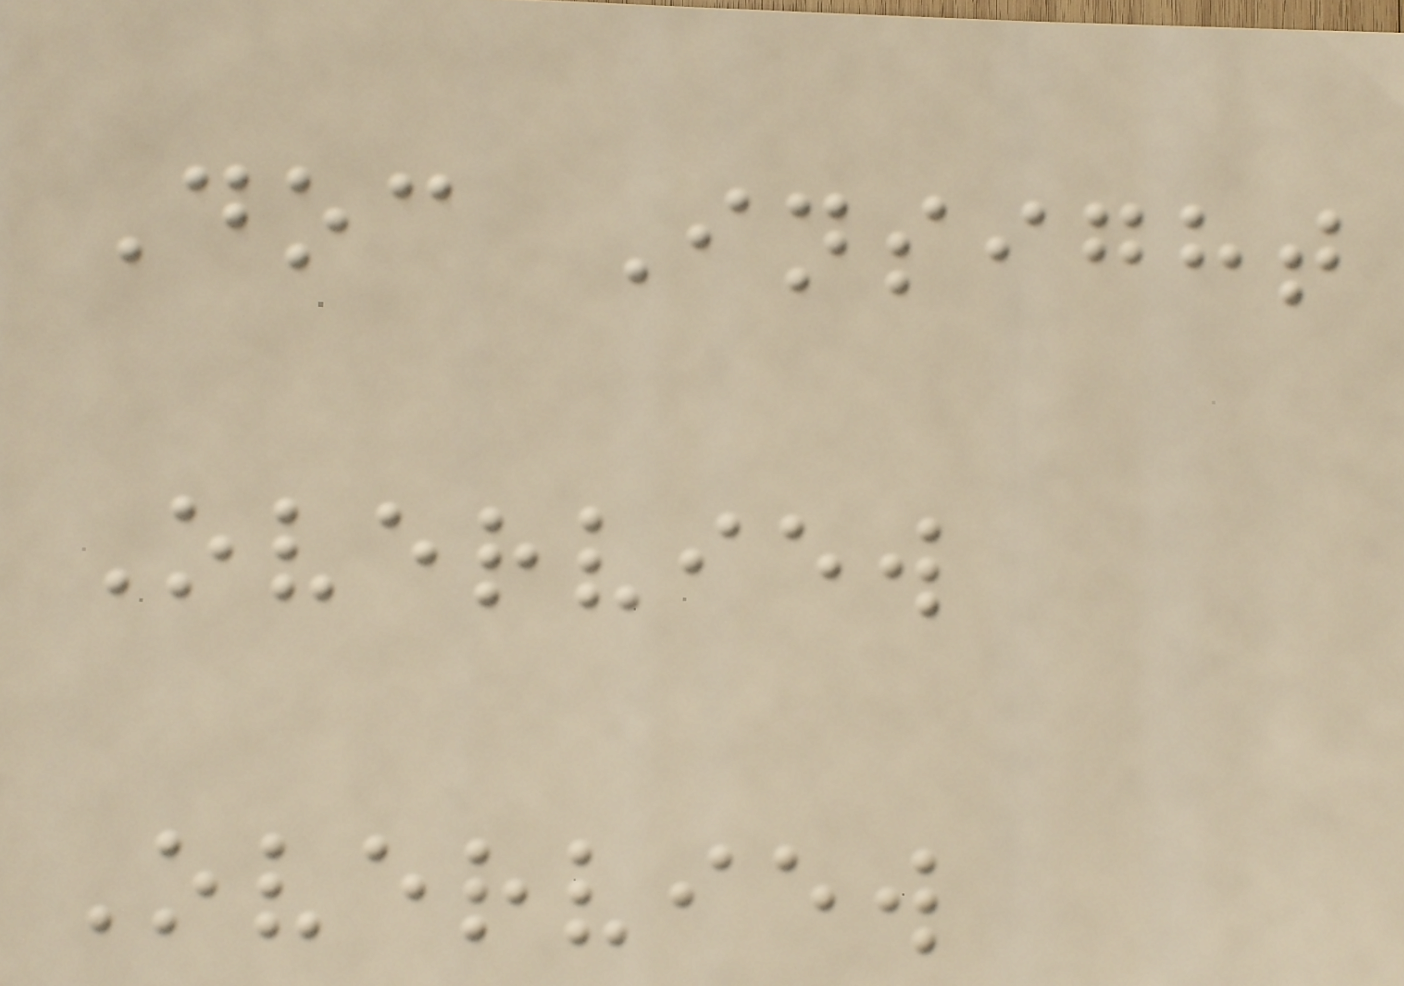Doc Insight
Overview
Overview
